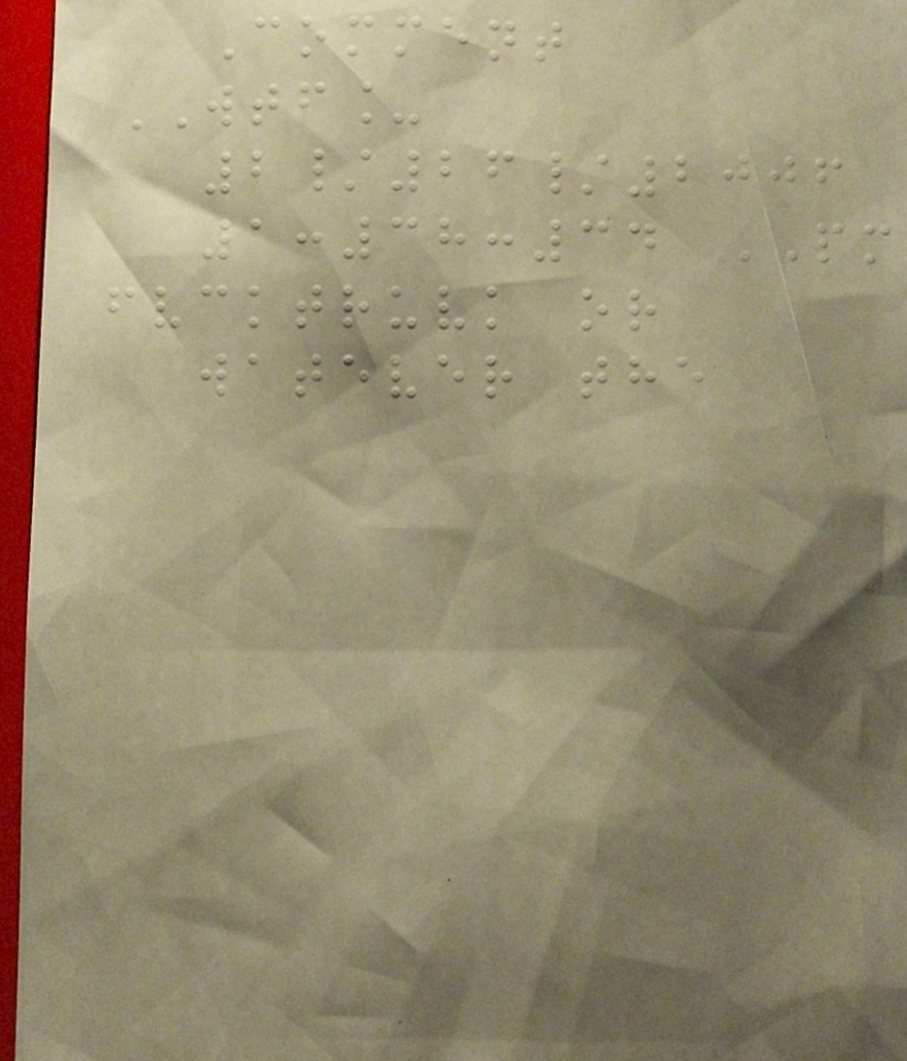Comment
WTF_
2/26/2006
1:38:34 PM
fvcktruvk or
watever the
